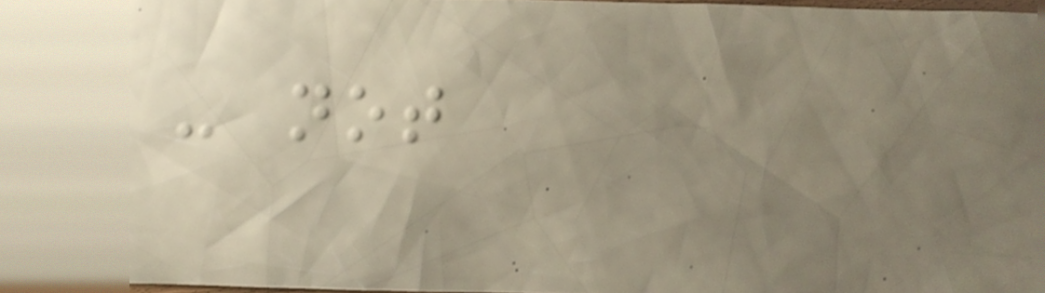- not
